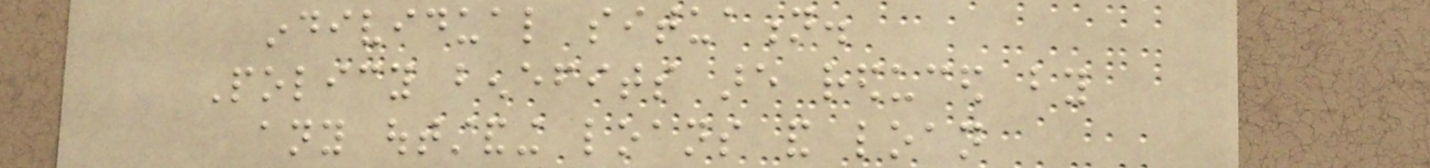individual situation.
Policy benefits are reduced by
any outstanding loans and loan
